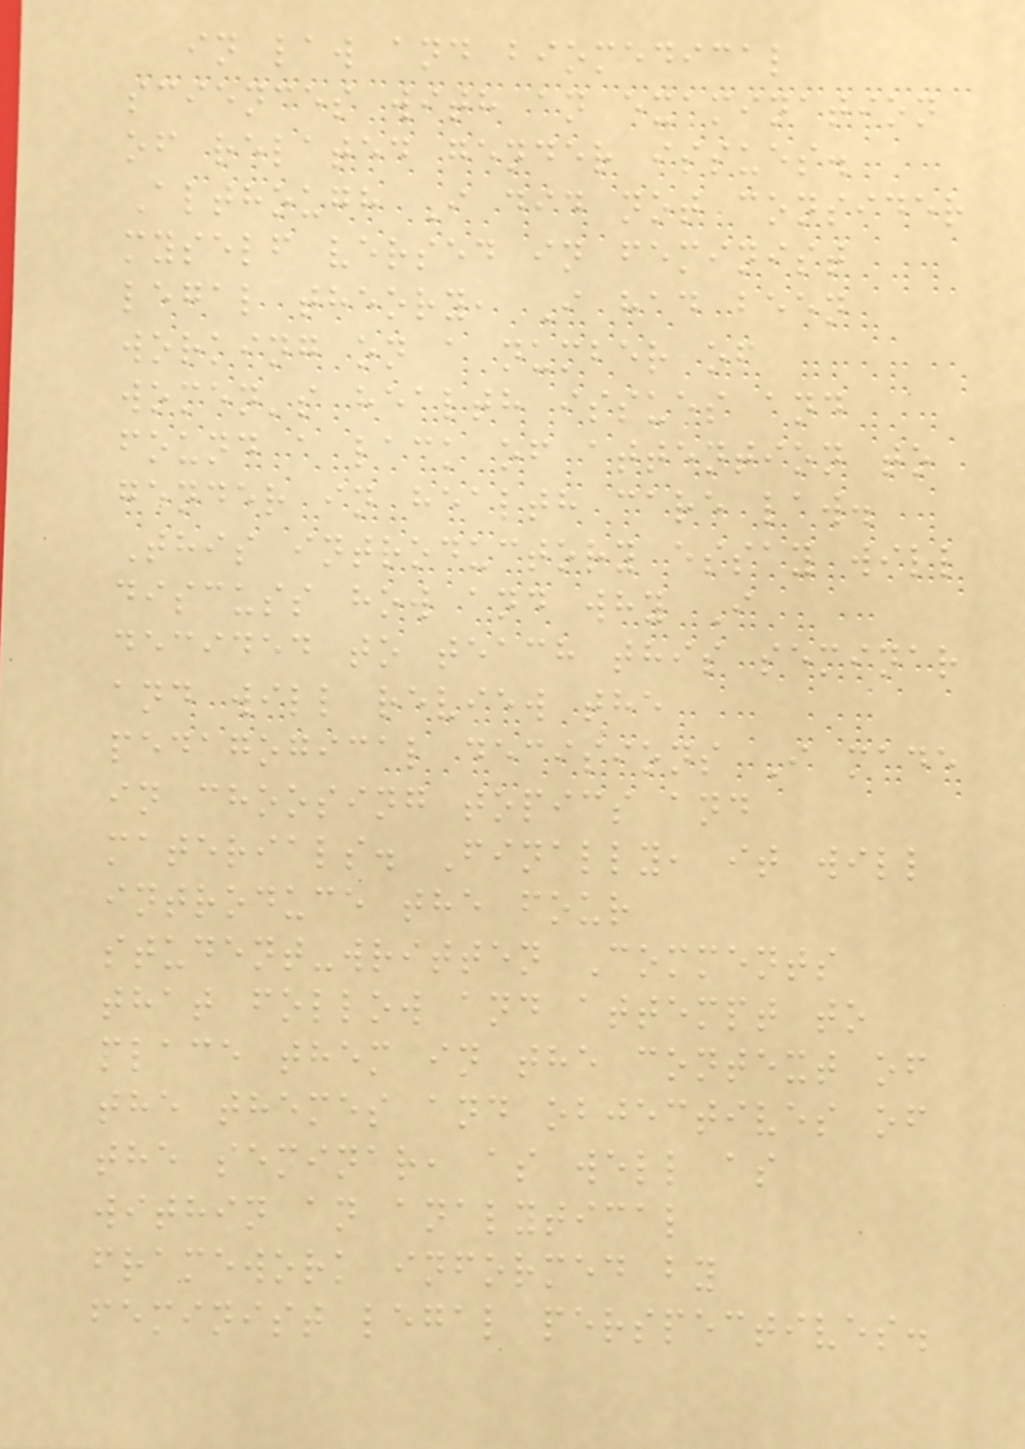in law and biomedical
sciences with an examination
of related gender issues.
Although I did not consider
myself versed in feminist
legal theory, I had been
working on a number of
women's health issues and
found a lack of attention to
gender in health care law.
This introductory essay will
discuss how and why I
decided to teach this seminar
and will review the
pedagogical decisions I made
in choosing topics and
materials. Finally, it will
introduce the four
student-written Comments
that follow and attempt to
place them in the context of
the themes and objectives of
the seminar, as well as
within an analytical
framework informed by
feminist legal perspectives.
